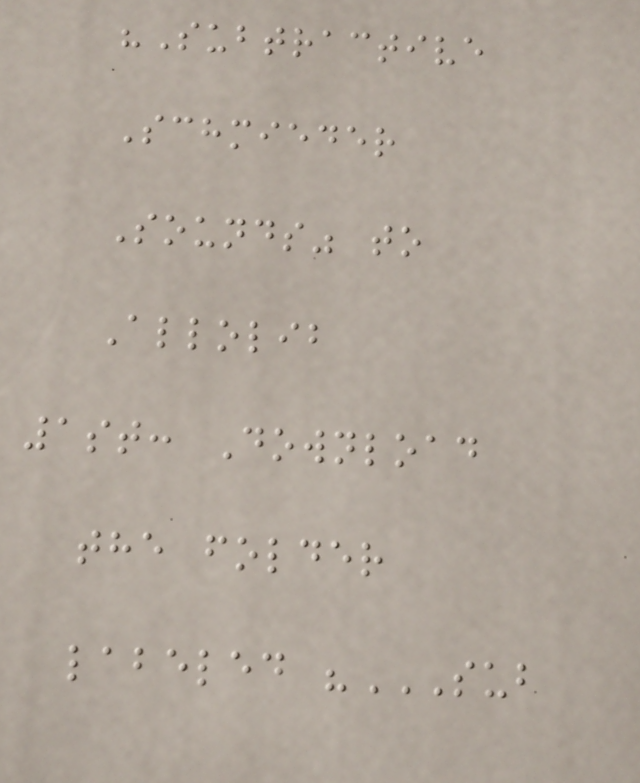"Subtractive
Schmieder
Sounds" to
Allolib
1st: Download
the folder
labeled "SUB
